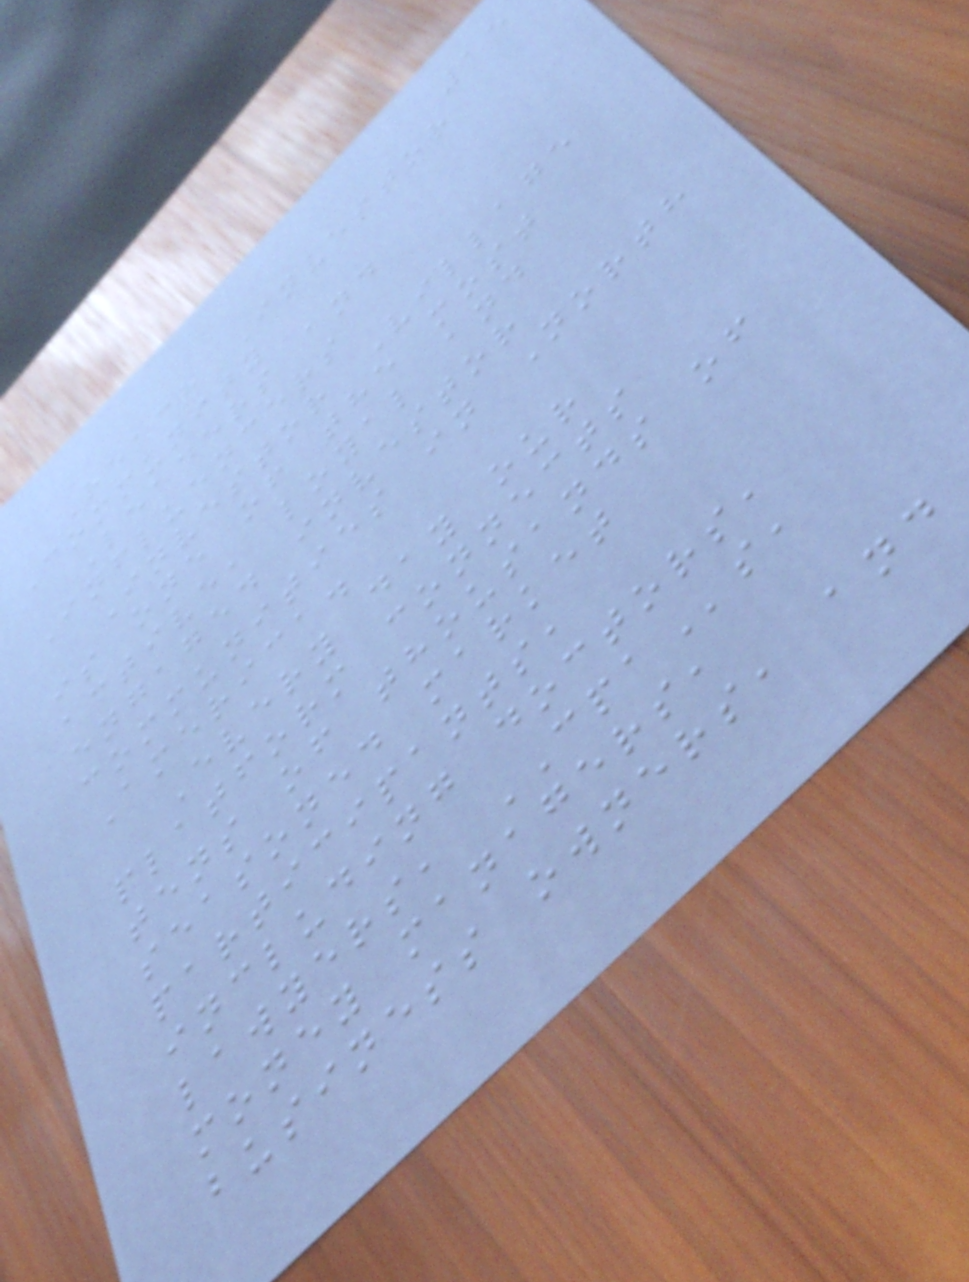15
Reach Investor
Community
Leaders and
Influencers
Investor Village
is one of the most
active, loyal and
engaged investor
communities in North
America.
Every day our
platform connects
tens of thousands of
seasoned market
participants,
including doctors,
lawyers, CPAs,
money managers,
business owners, and
